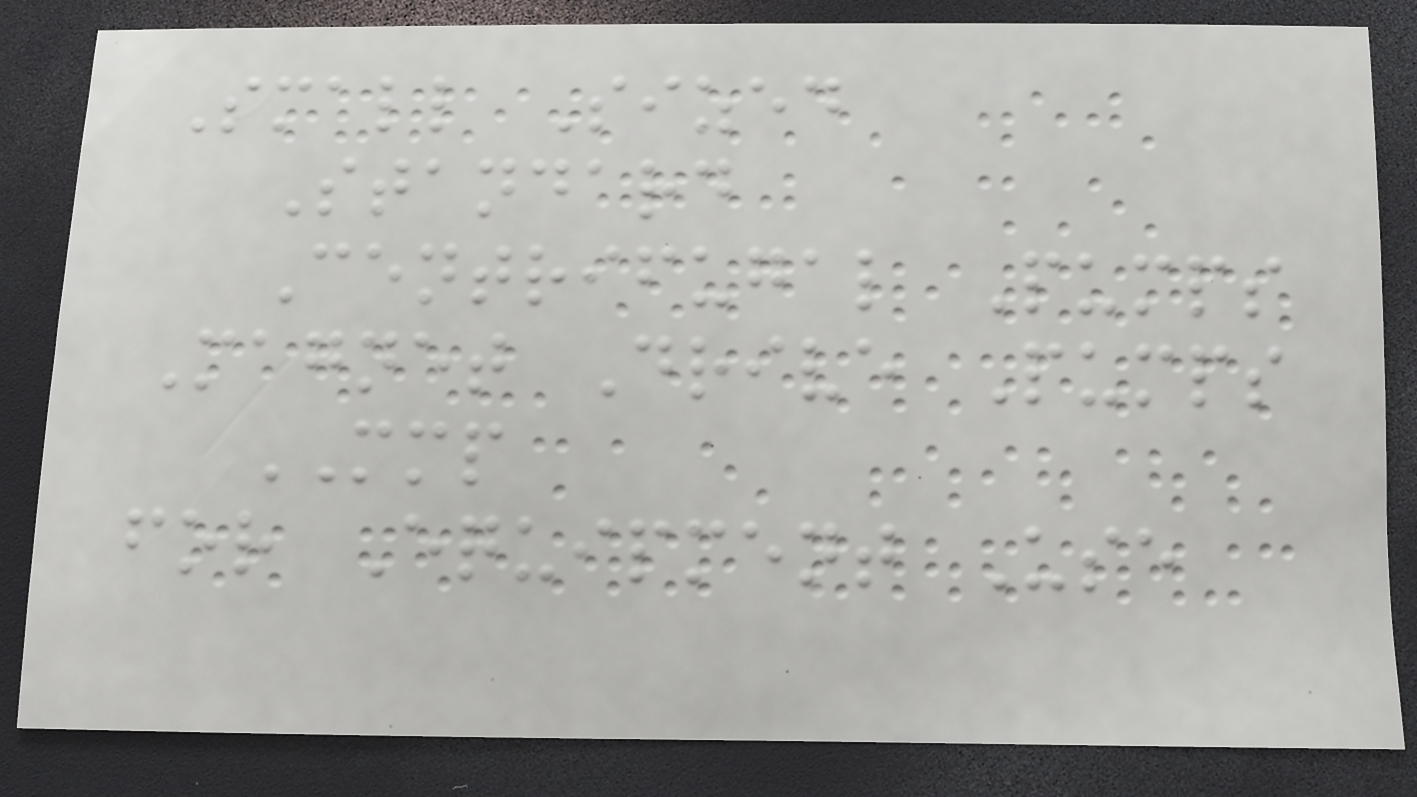Small Sized
Standard
Centrifugal Pumps
Magnet Drive Pumps
MMP
for Equipment Use
